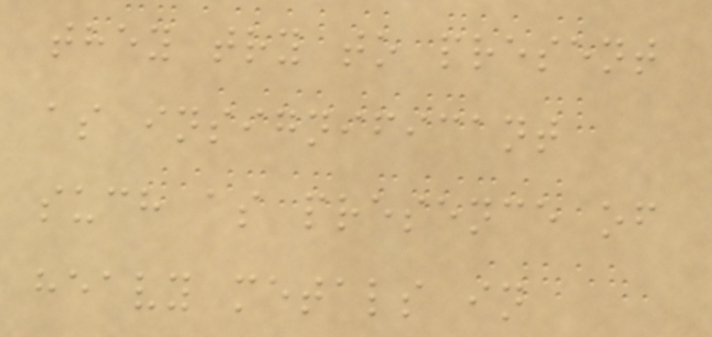they try to present
as insignificant
such as presence of
heavy metals in
